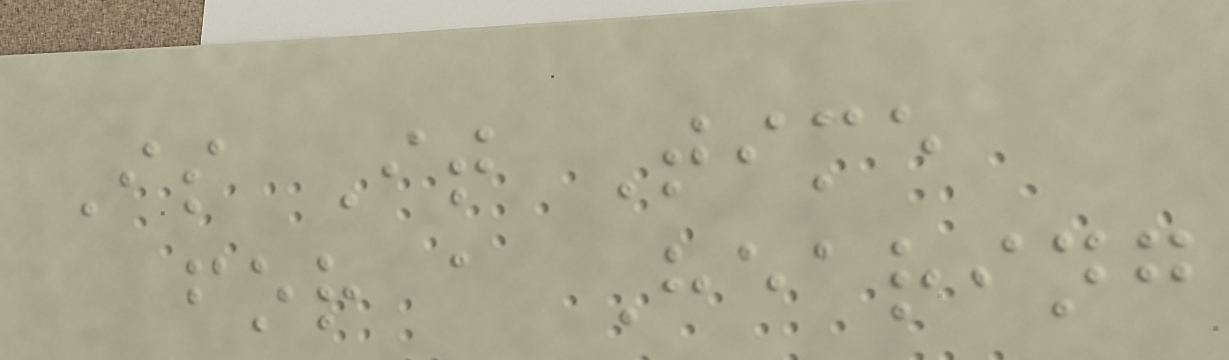Is It Time
for a Hearing
